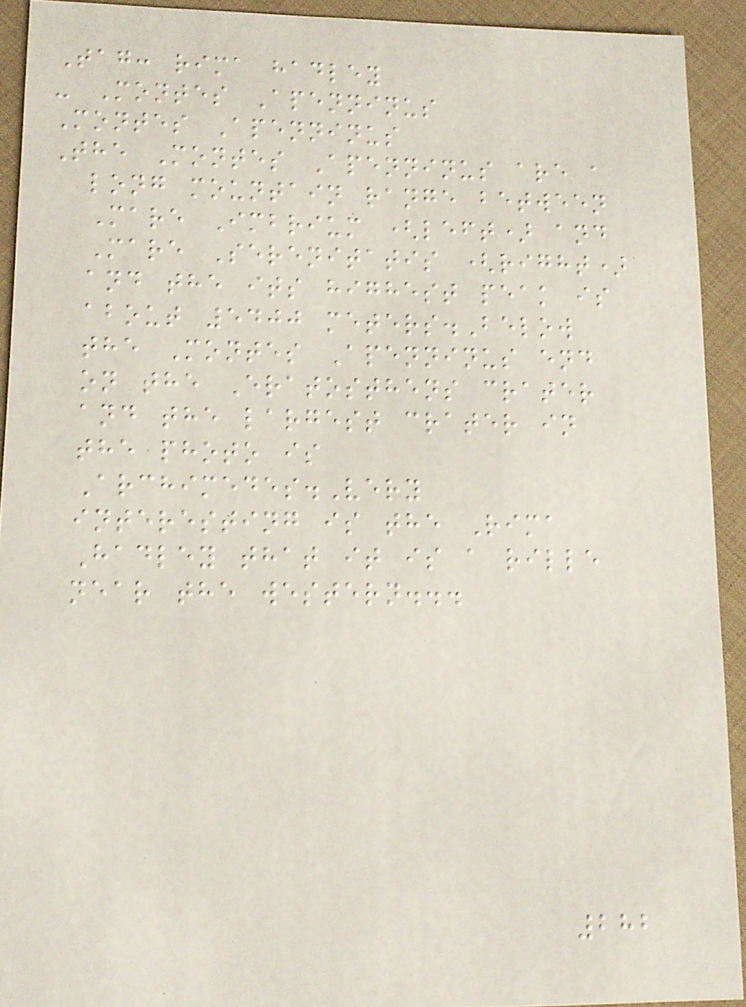Tag: rima hadley
- Montes Apenninus
Montes Apenninus
The Montes Apenninus are a
long mountain range between
Mare Imbrium (left) and
Mare Serenitatis (right)
and the its highest peak is
about 5400 meters.Below
the Montes Apenninus end
on the Eratosthens crater
and the largest crater in
the photo is
Archimedes.Very
interesting is the Rima
Hadley that it is a rille
near the western...
282
